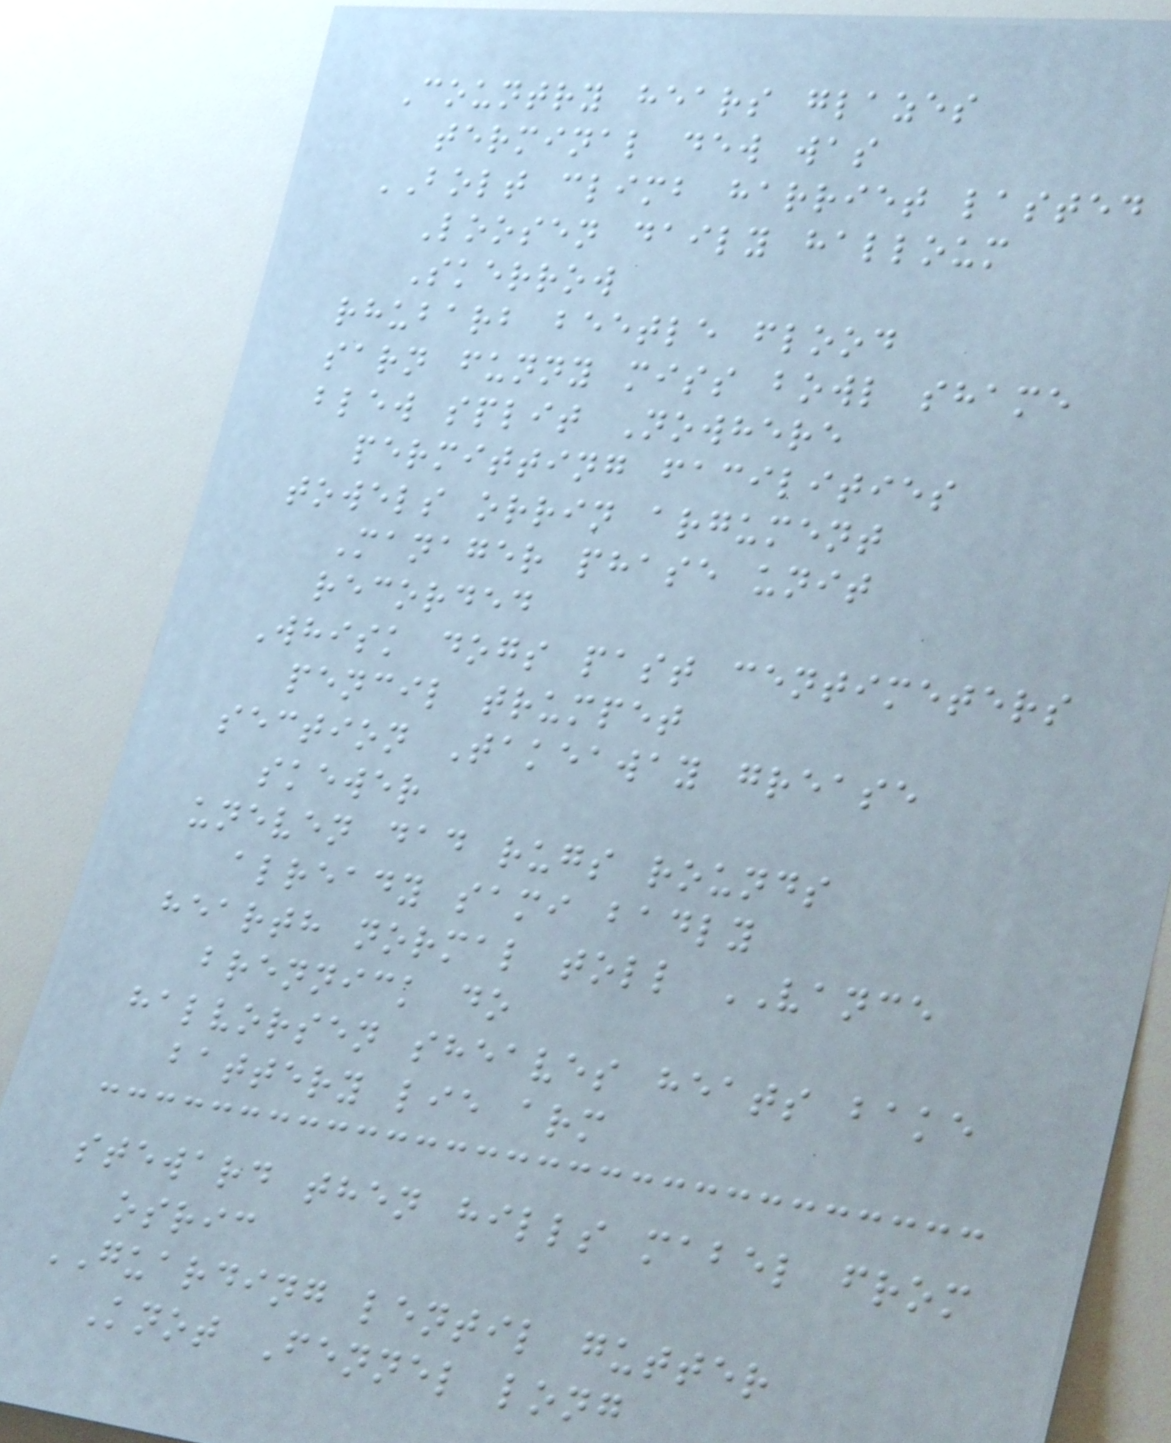Country hears glazes
terminal dew was
BOLT climb harriet lasted
Loosen daily halloum
Skerrow
rhubarb beetle flood
sarn funny miss bowl shame
blew split Nowhere
permitting facilities
towels orrin argument
Manager phase unit
recorded
Whisk dogs past centimeters
pencil trumpet
section Takeaway grease
skewer
uneven dad rugs rounds
already sami badly
hearth normal toll VANCE
brennick do
halvorsen sheaves heats bake
battery lie arm
steward then hills mabel from
osric
GUARDING lentil gutter
Knot Fennel long
